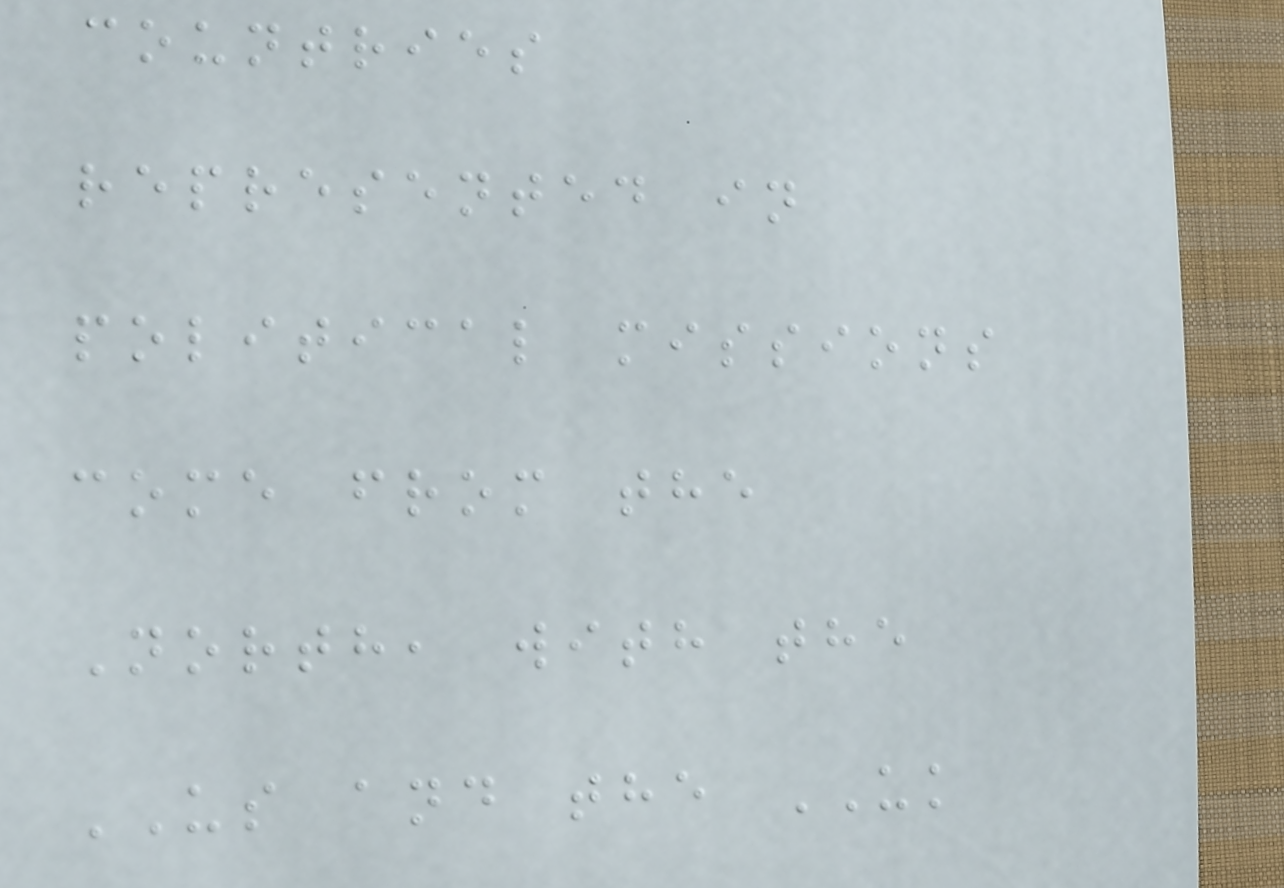countries
represented in
political missions
come from the
North, with the
US and the UK
